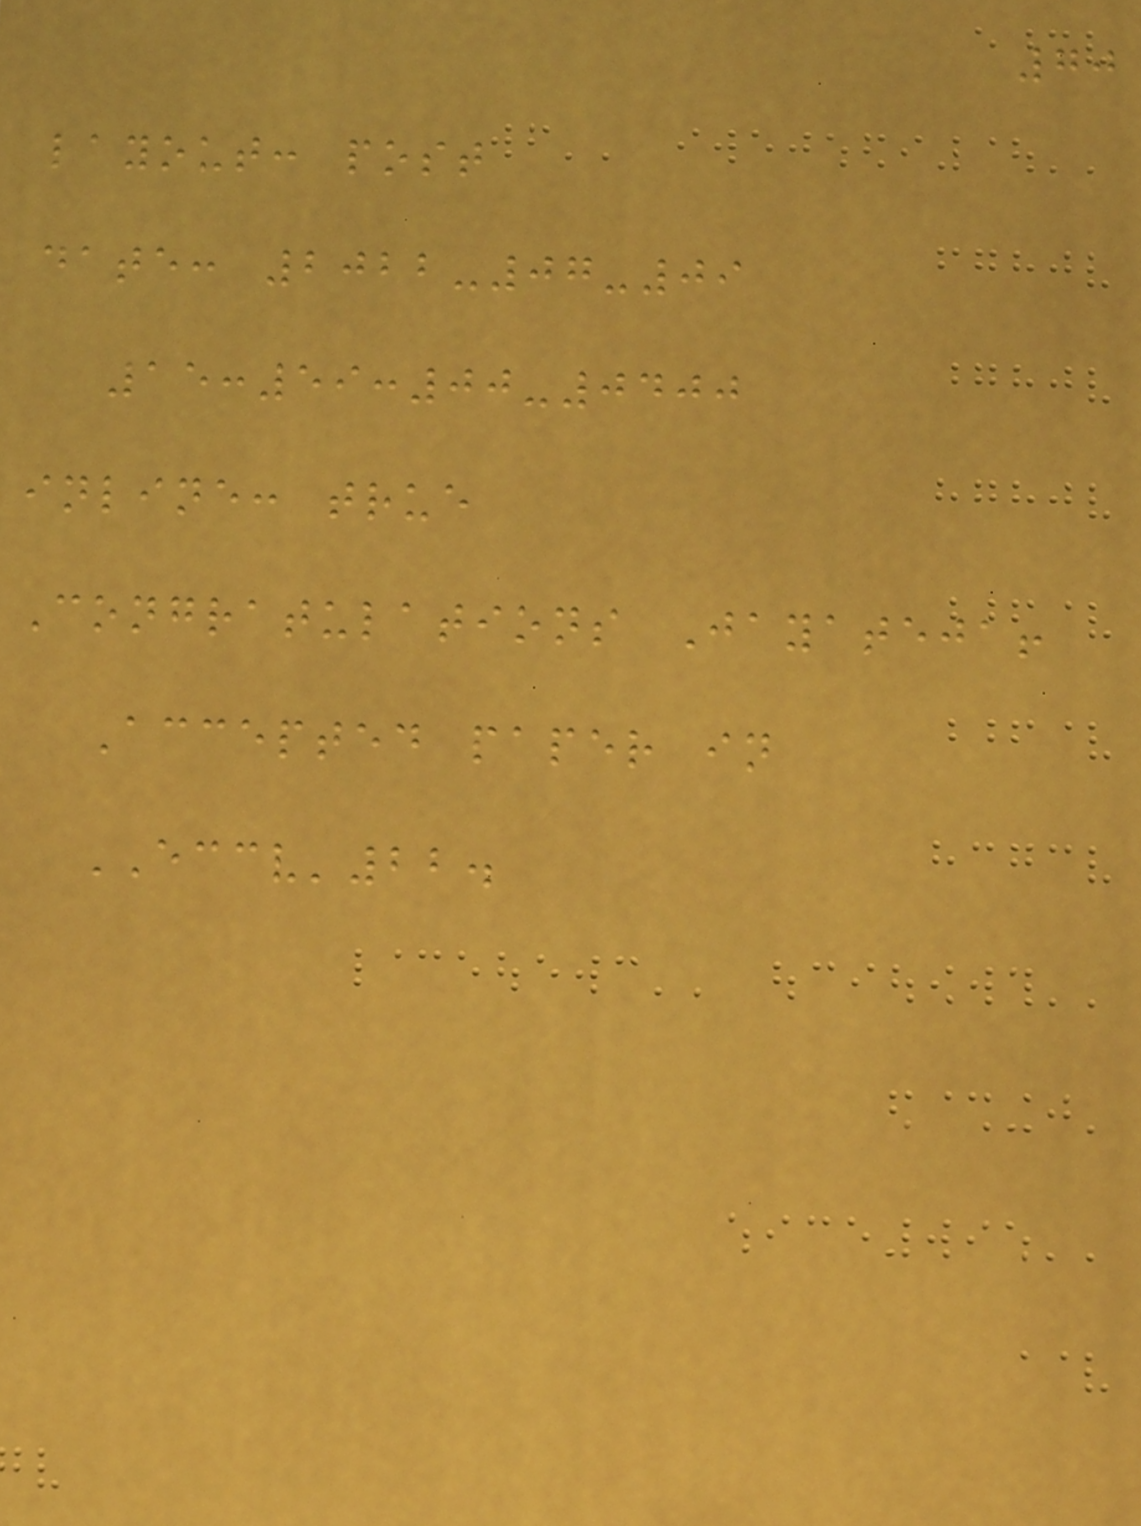70
layout: post
date: 2022-07-09
15:59:00-0400
inline: true
Congratulations Jayateja!
Accepted paper in
ECCV'22.
